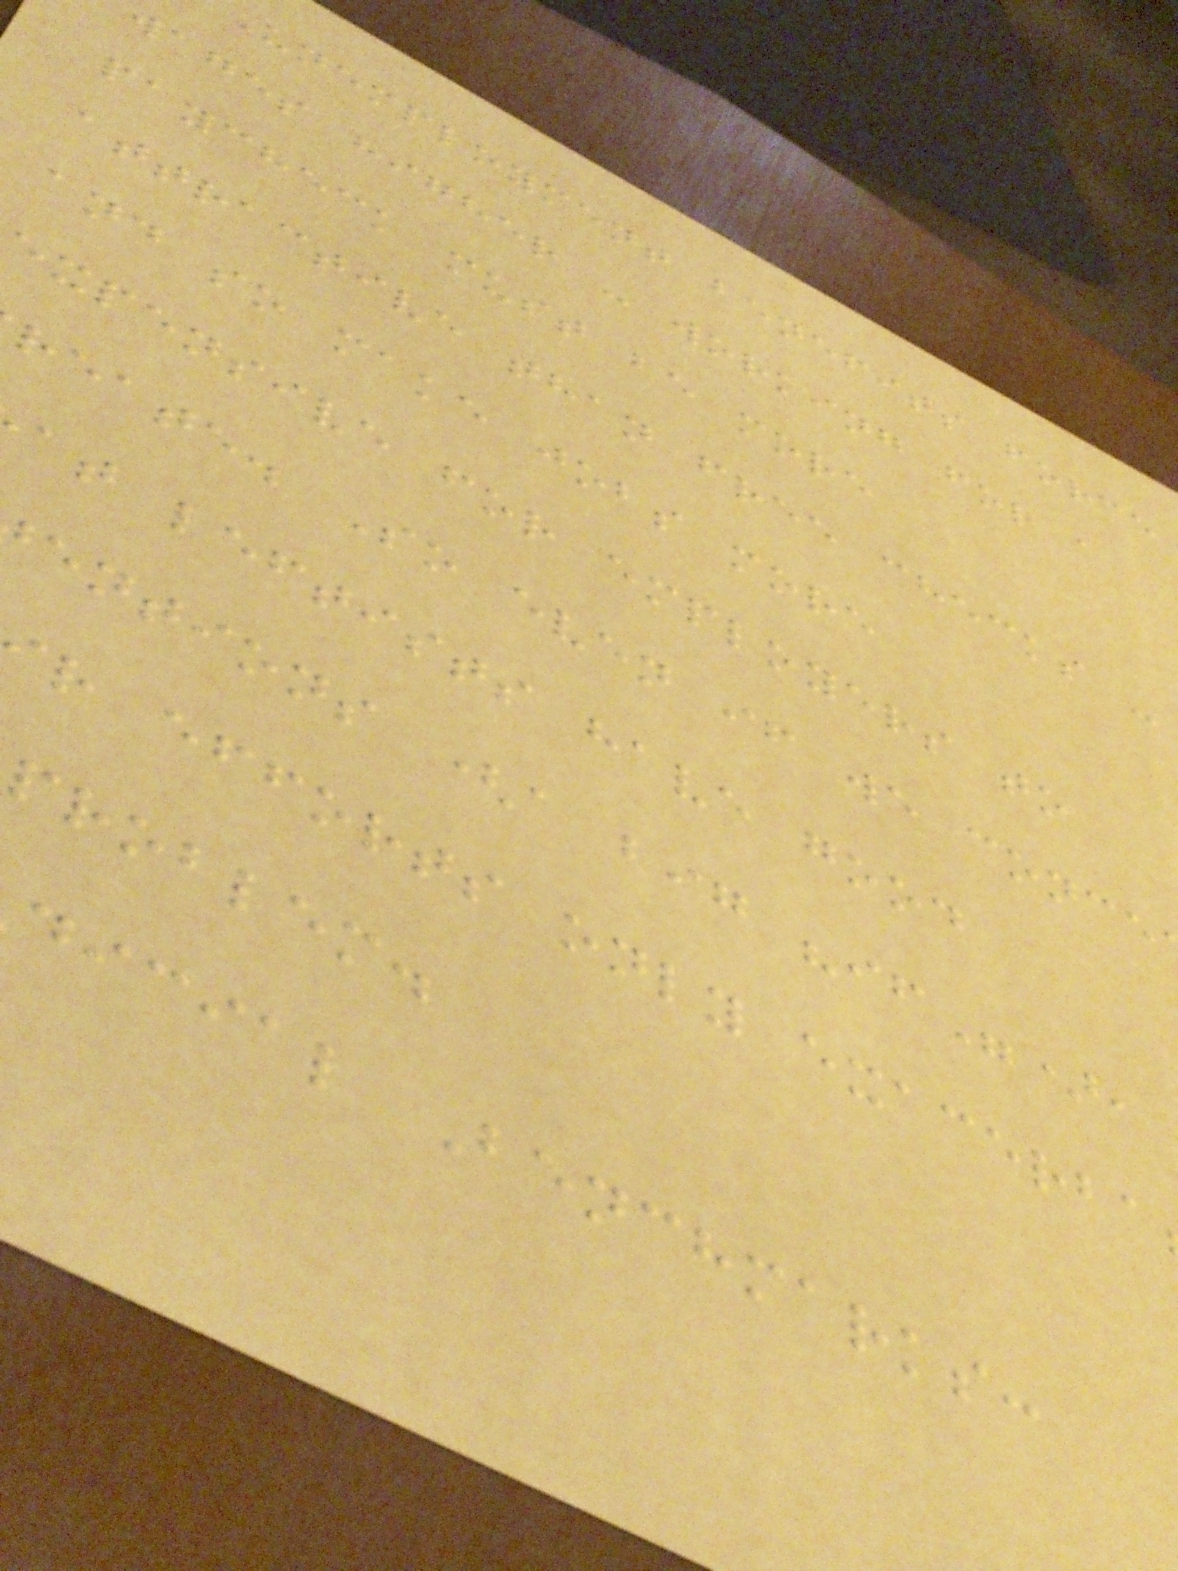Unemployment benefits force
wages higher - working for a
paycheck must be more
attractive than free checks -
and so make jobs more
expensive for employers to
reate. So even if we conce
at leftists have good
entions (a big "if"),
r efforts only exacerba
problem.
dicial Benchmarks:
